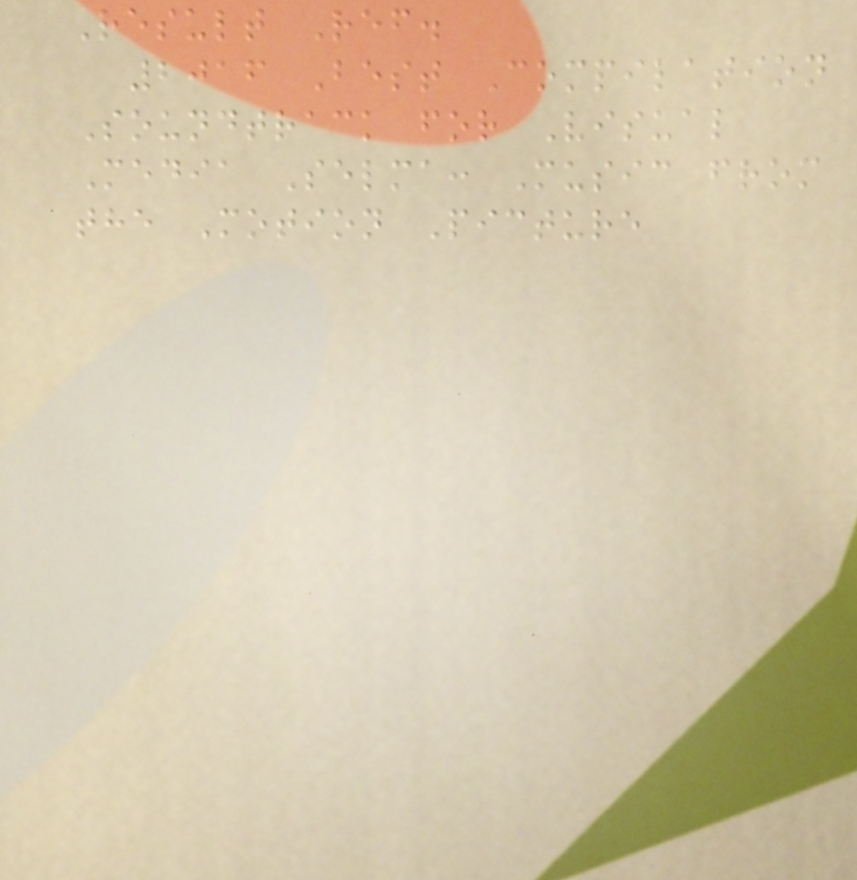Result Ref.
2016 Best Compilation
Soundtrack for Visual
Media Selma: Music from
the Motion Picture
